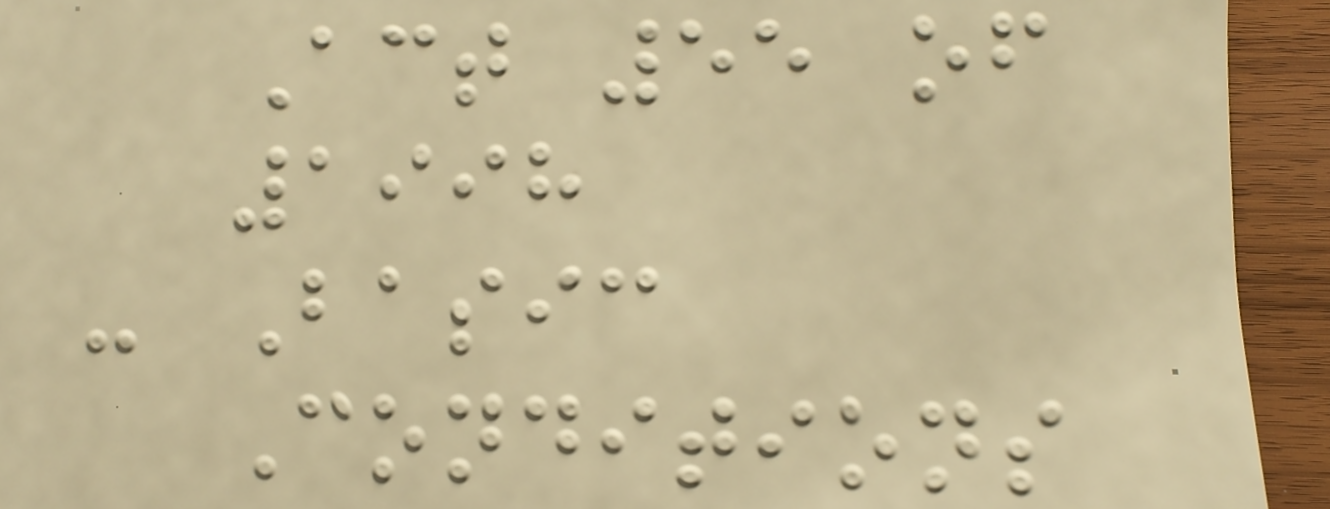Act 55 of
1998
- Basic
Conditions
